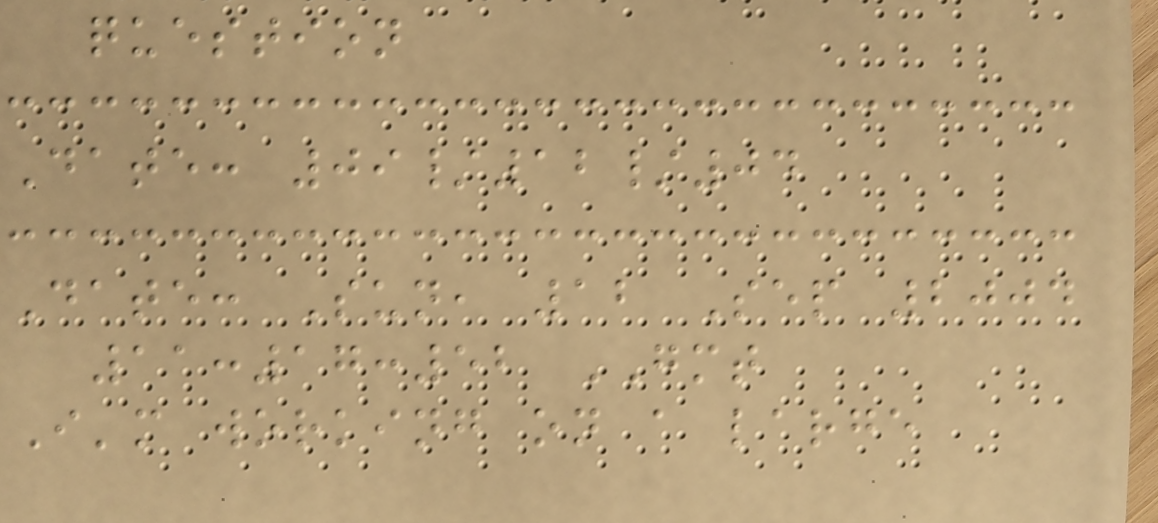question
Date: 09/12/04
Date: Sun, 12 Sep 2004
11:17:52 GMT
I'm working on a large
